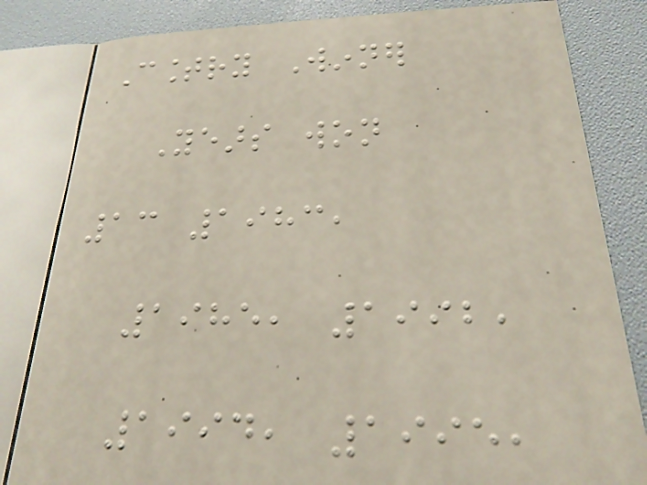Country Winner
Years won
13 1983,
1985, 1992,
1994, 1995,
